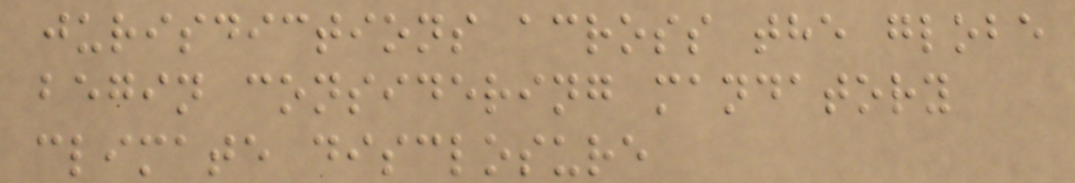jurisdictions across the globe
begin considering mandatory
climate disclosure
